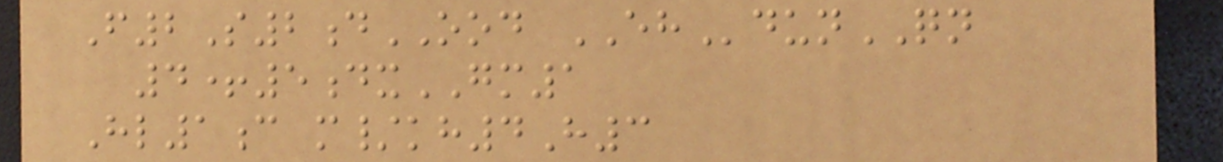F2S2dOOD EHdunQN
4+5dxGM1
Hl1c m/kh4H3
